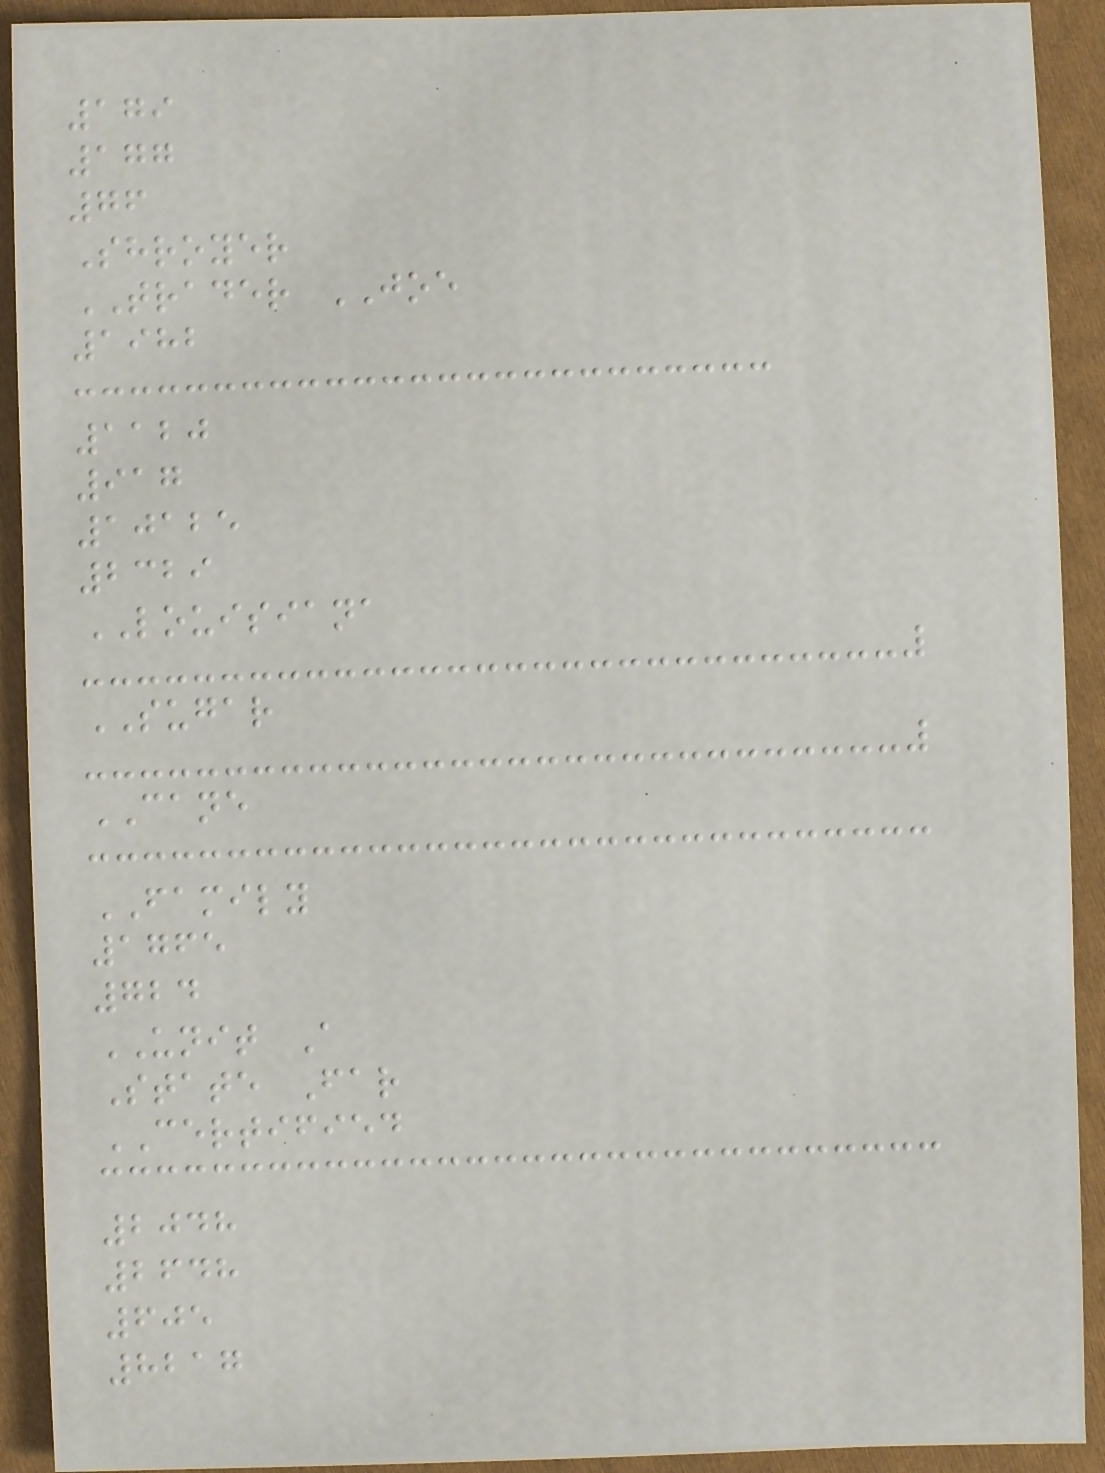179
177
76
Shroyer
TRADER JOE
1982
1120
917
10125
2329
LOUISIANA
SUGAR
CANE
FAMILY
1765
724
UNIT A
State Far
CERTIFIED
2048
2648
605
8217
